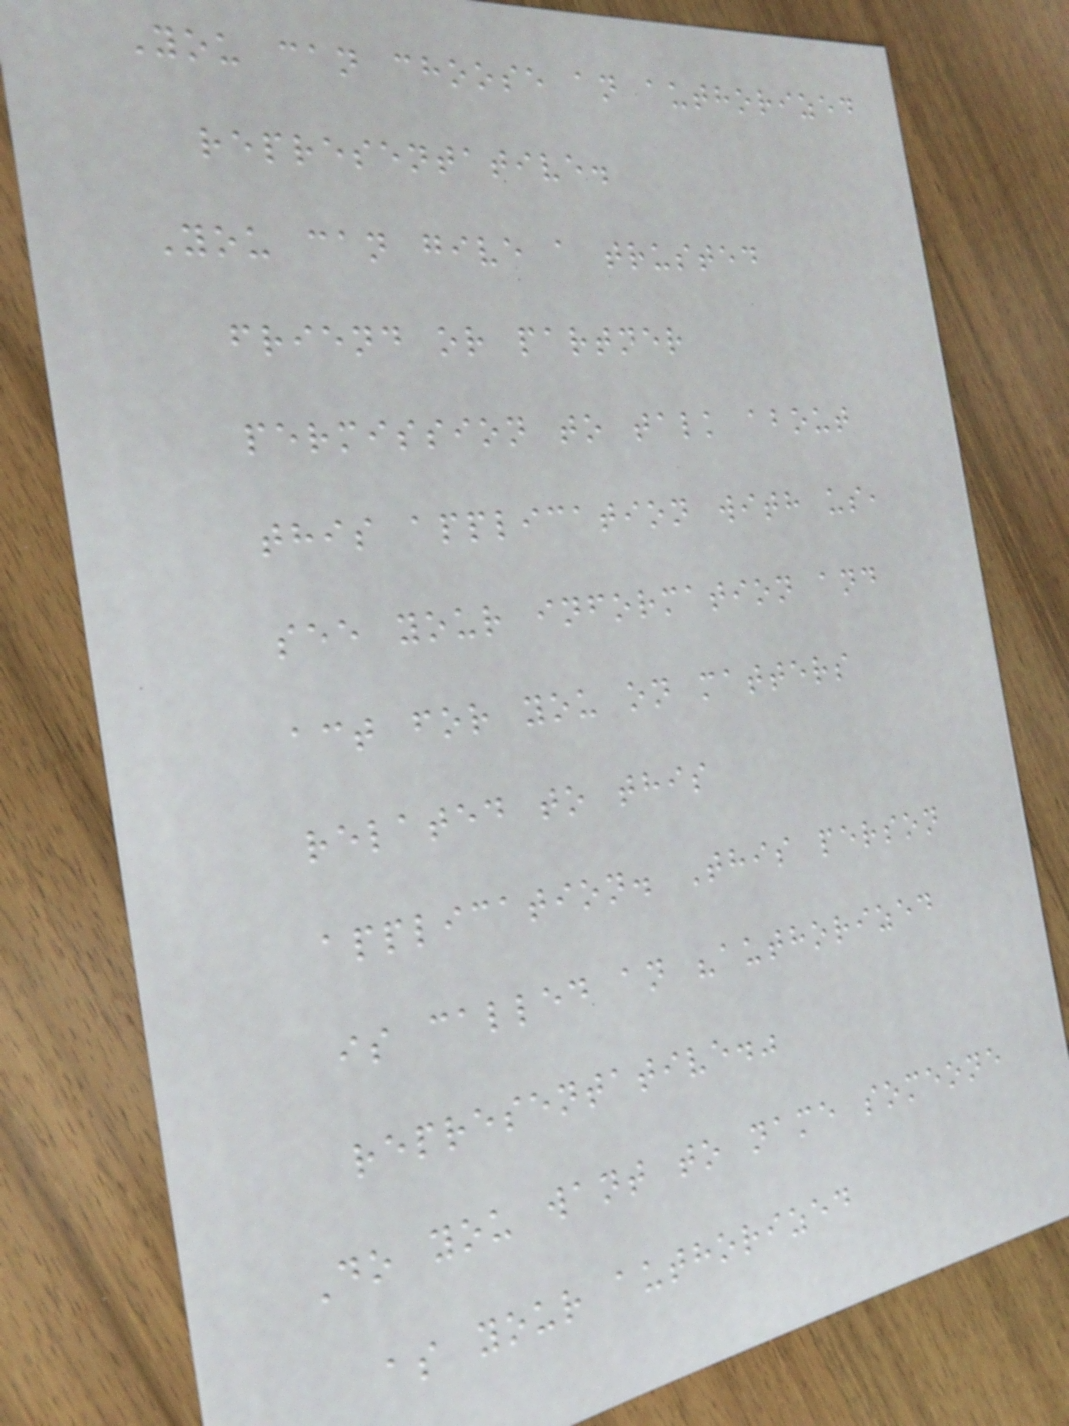You can choose an authorized
representative.
You can give a trusted
friend or partner
permission to talk about
this application with us,
see your information and
act for you on matters
related to this
application. This person
is called an "authorized
representative."
Do you want to name someone
as your authorized
